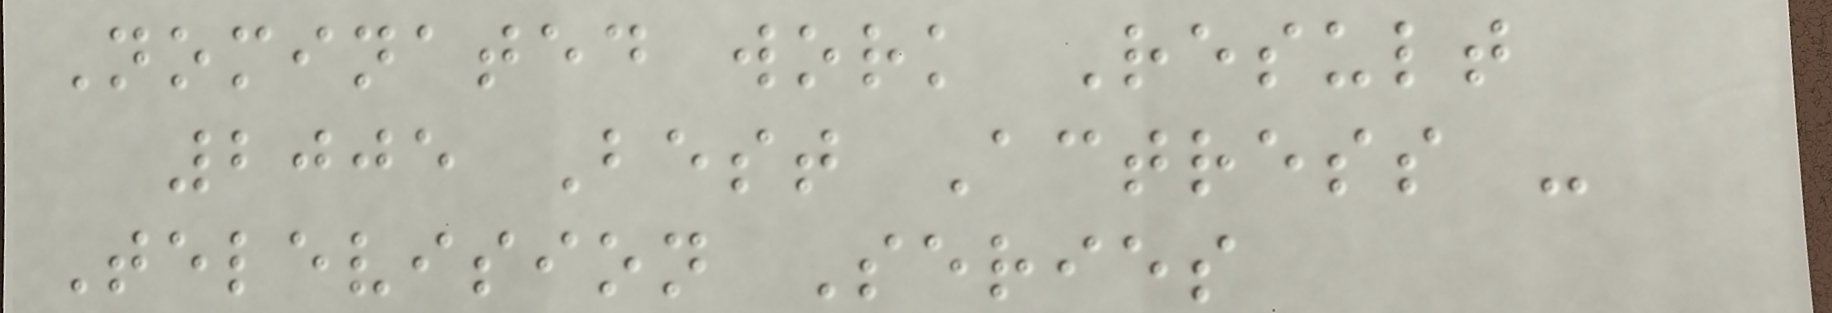Nominated work Result
2005 Best Actress -
Television Series
